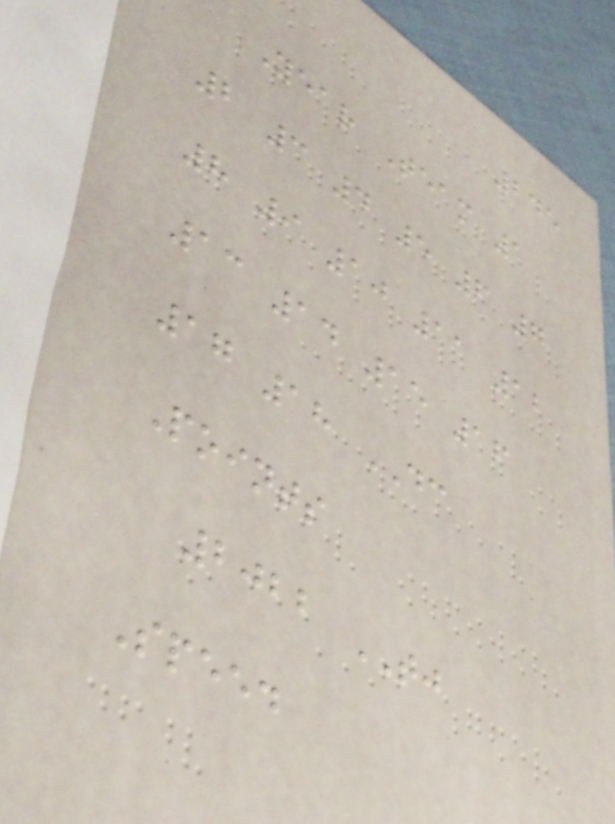245
Year Team 1
2 3 4 5 6 7
8 9 10 11 12
13 14 15 16
17 18 DC
Points
2022 TJ
Speed
